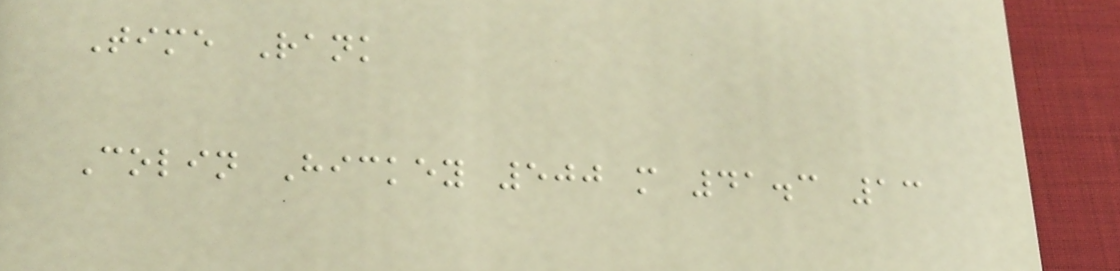Time Rank
Colin Hickey 500 m 41.3 13
